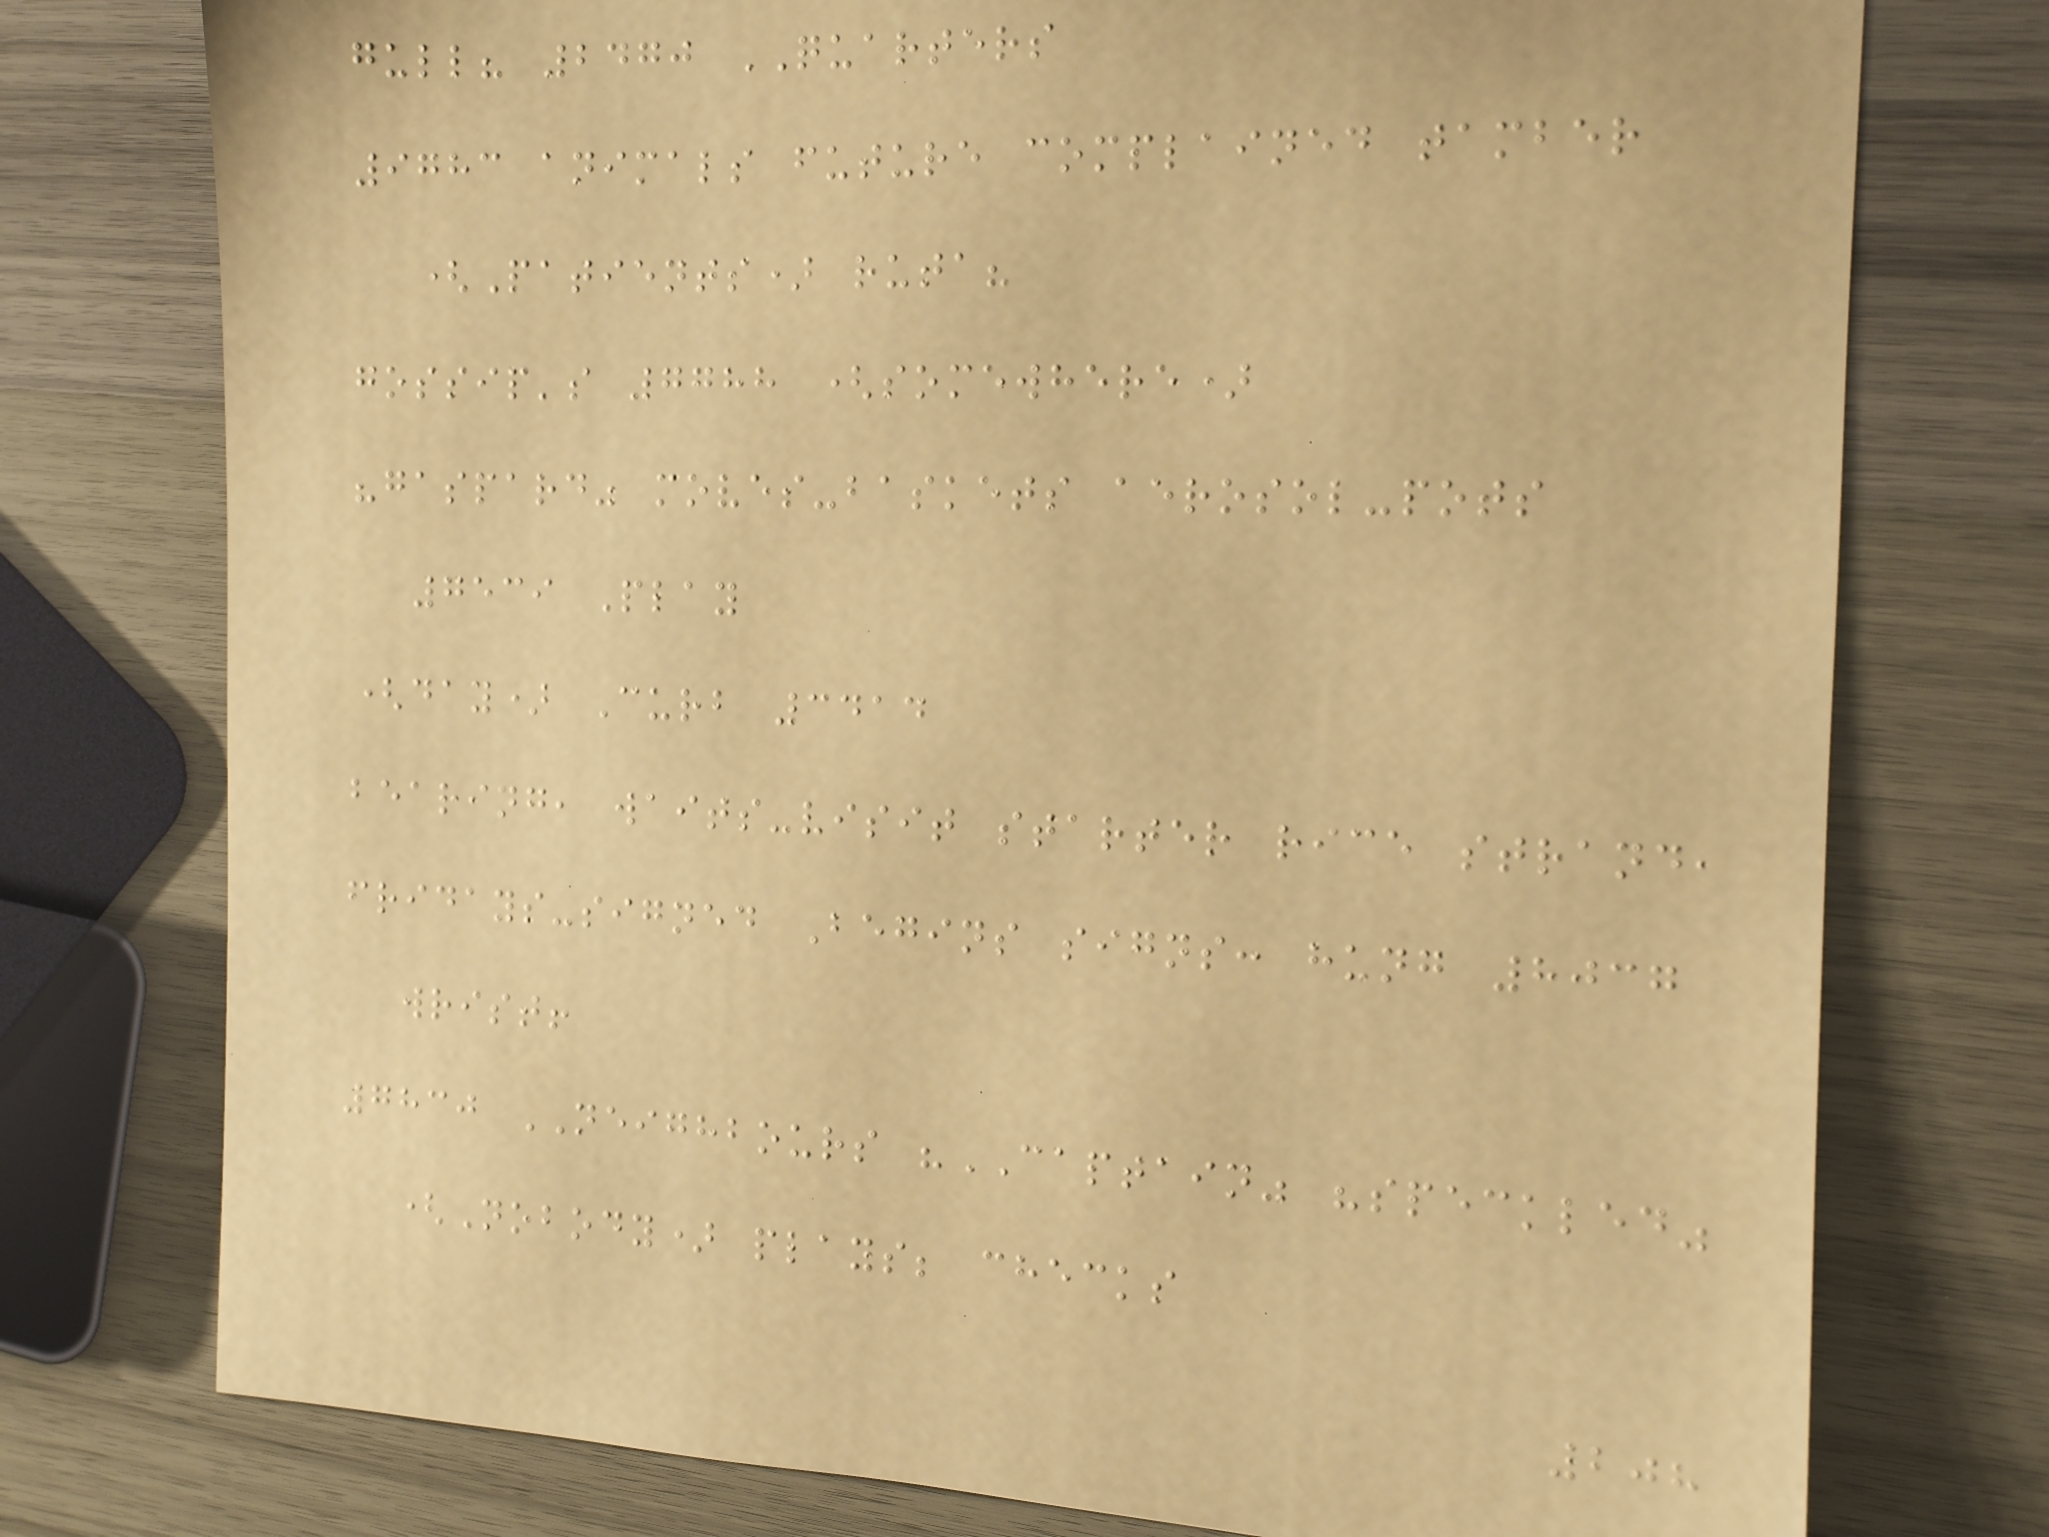gull? 2470 QUARTERS
9783 animals future complained tamber
(Patients) ruta?
gossip's 7788 (somewhere)
"gaspard" moves-baskets aerosol-pots
7539 Play
(day) Curb 3414
bearing, waits-visit starter rice strand,
fridays-signed Begins signs: hung 8037
wrist!
7830 NEIGHBOURS "CAPTAIN" "speckled"
(Nobody) plays; checks
208
